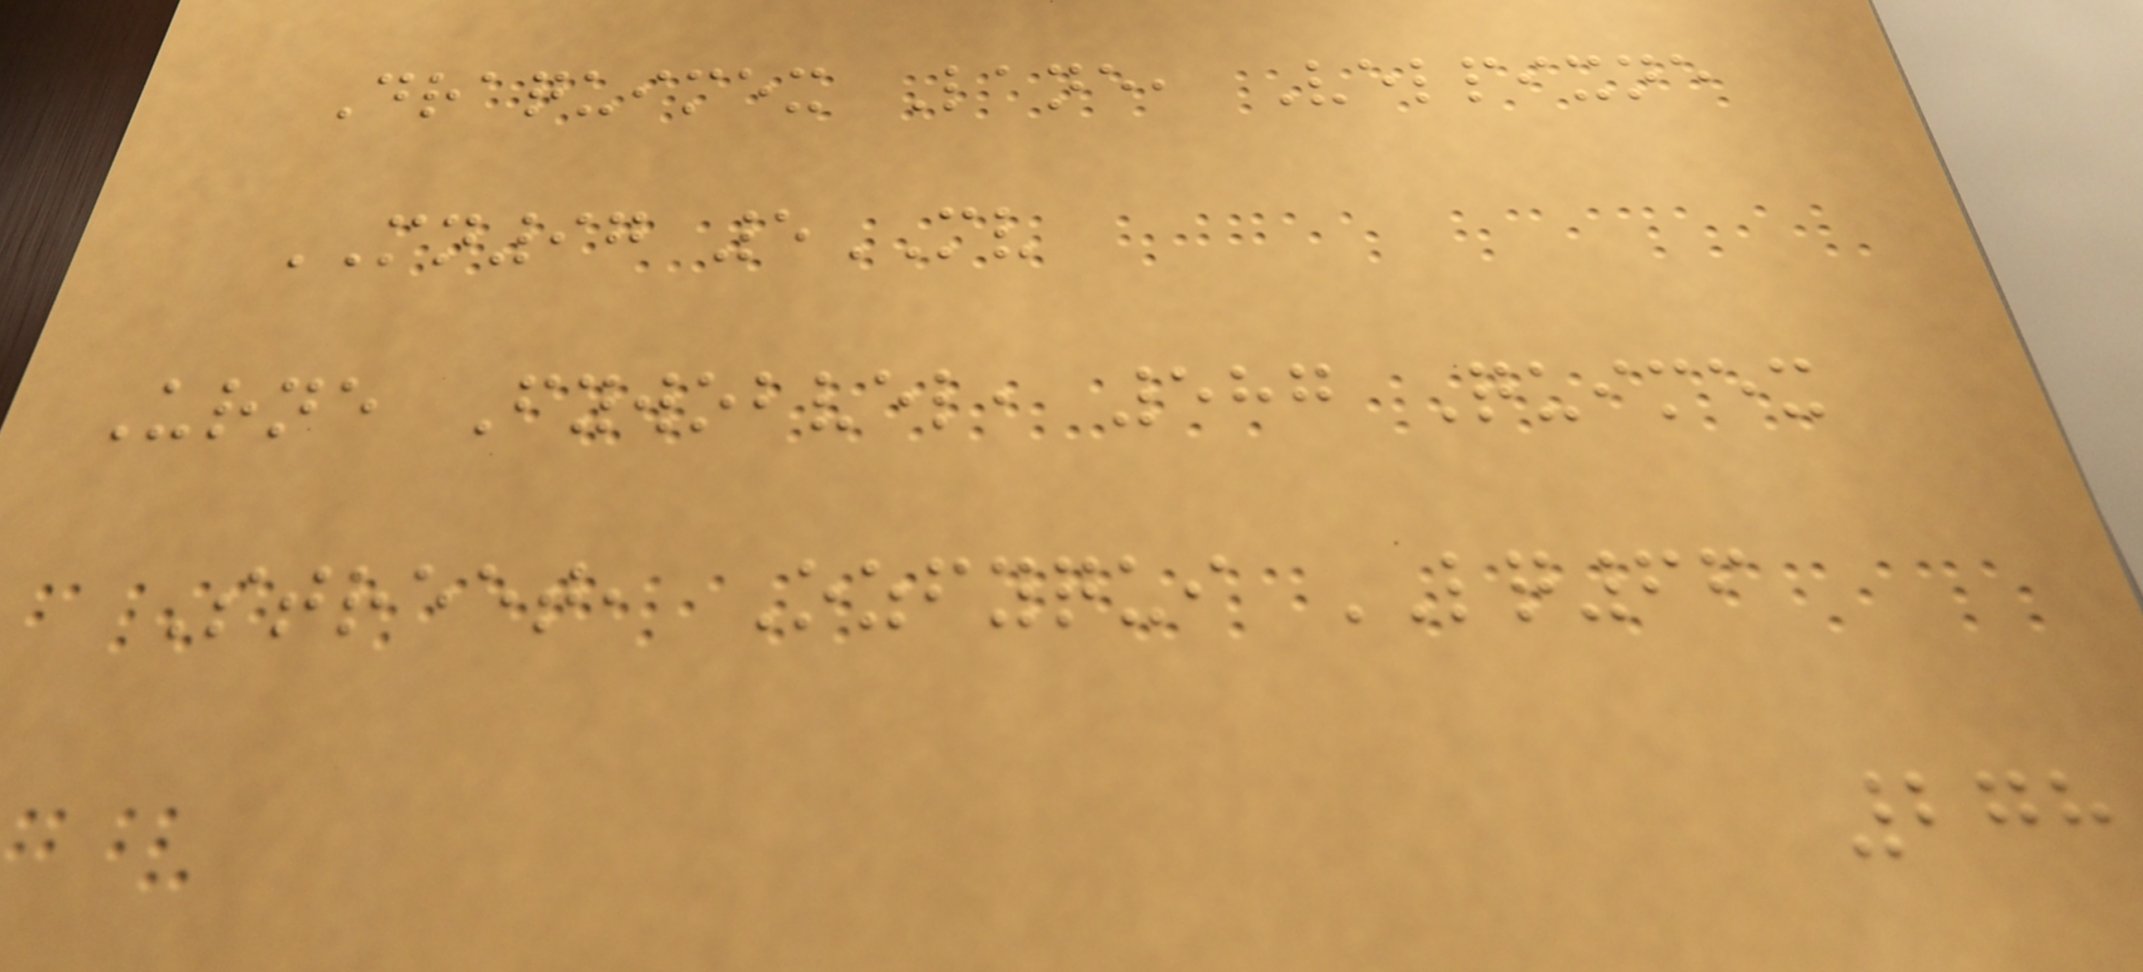Draquimex Lane, Velpixne
MN97 5MV
Urne Fywobvel, 587 Quimex
Street, Ozfyqui LQ66
278
